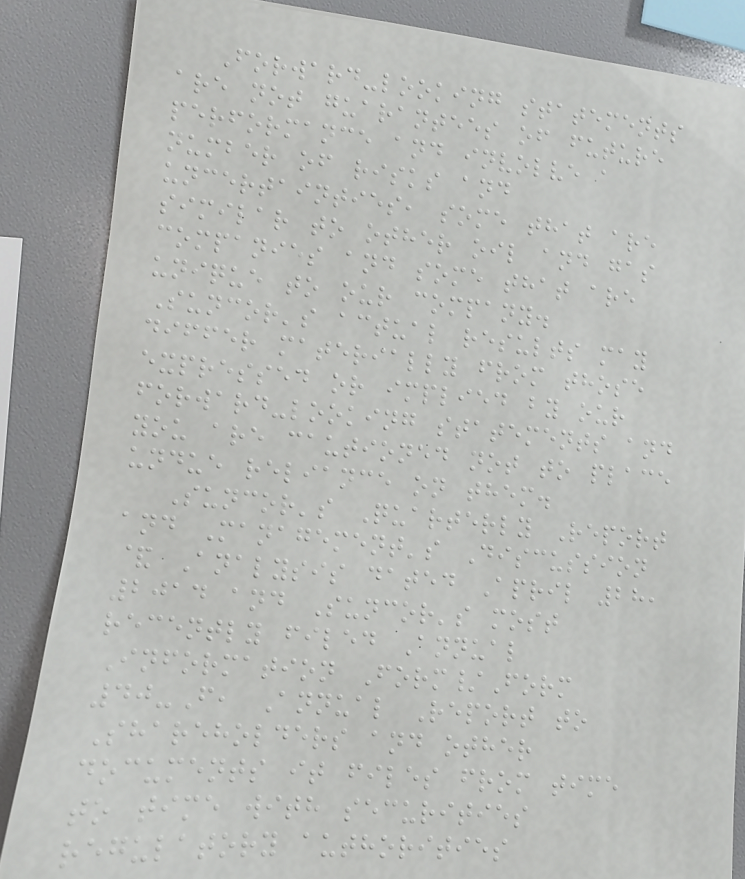Forward-looking statements
are not guarantees of future
performance and involve a
number of risks and
uncertainties, some that are
similar to other oil and gas
companies and some that are
unique to our company.
Suncor's actual results may
differ materially from those
expressed or implied by our
forward-looking statements and
you are cautioned not to place
undue reliance on them.
Suncor's Quarterly Report
and Management's Discussion
& Analysis dated April 28,
2014 and Suncor's most
recently filed Annual
Information Form/Form
40-F, Annual Report to
Shareholders and other
documents it files from time
to time with securities
regulatory authorities
